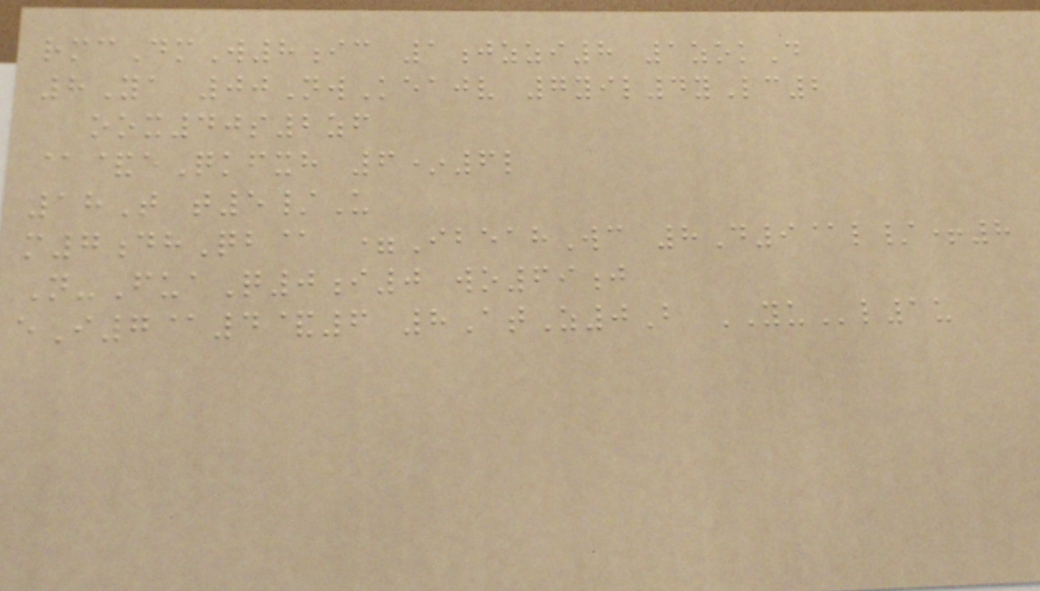rmcDmW8ic 1jzzi8 1zokD
8Ya 00NwKeajv 7yil4yLc2
oox40s2zf
@&eQkfxh 6*6l
18T t5/U
m7dhQb@ =IbeahWc 8D9@l/+8
N-FuaQ0i0 wo69j
eI7@4&6 8AtZ0B YUl1u
